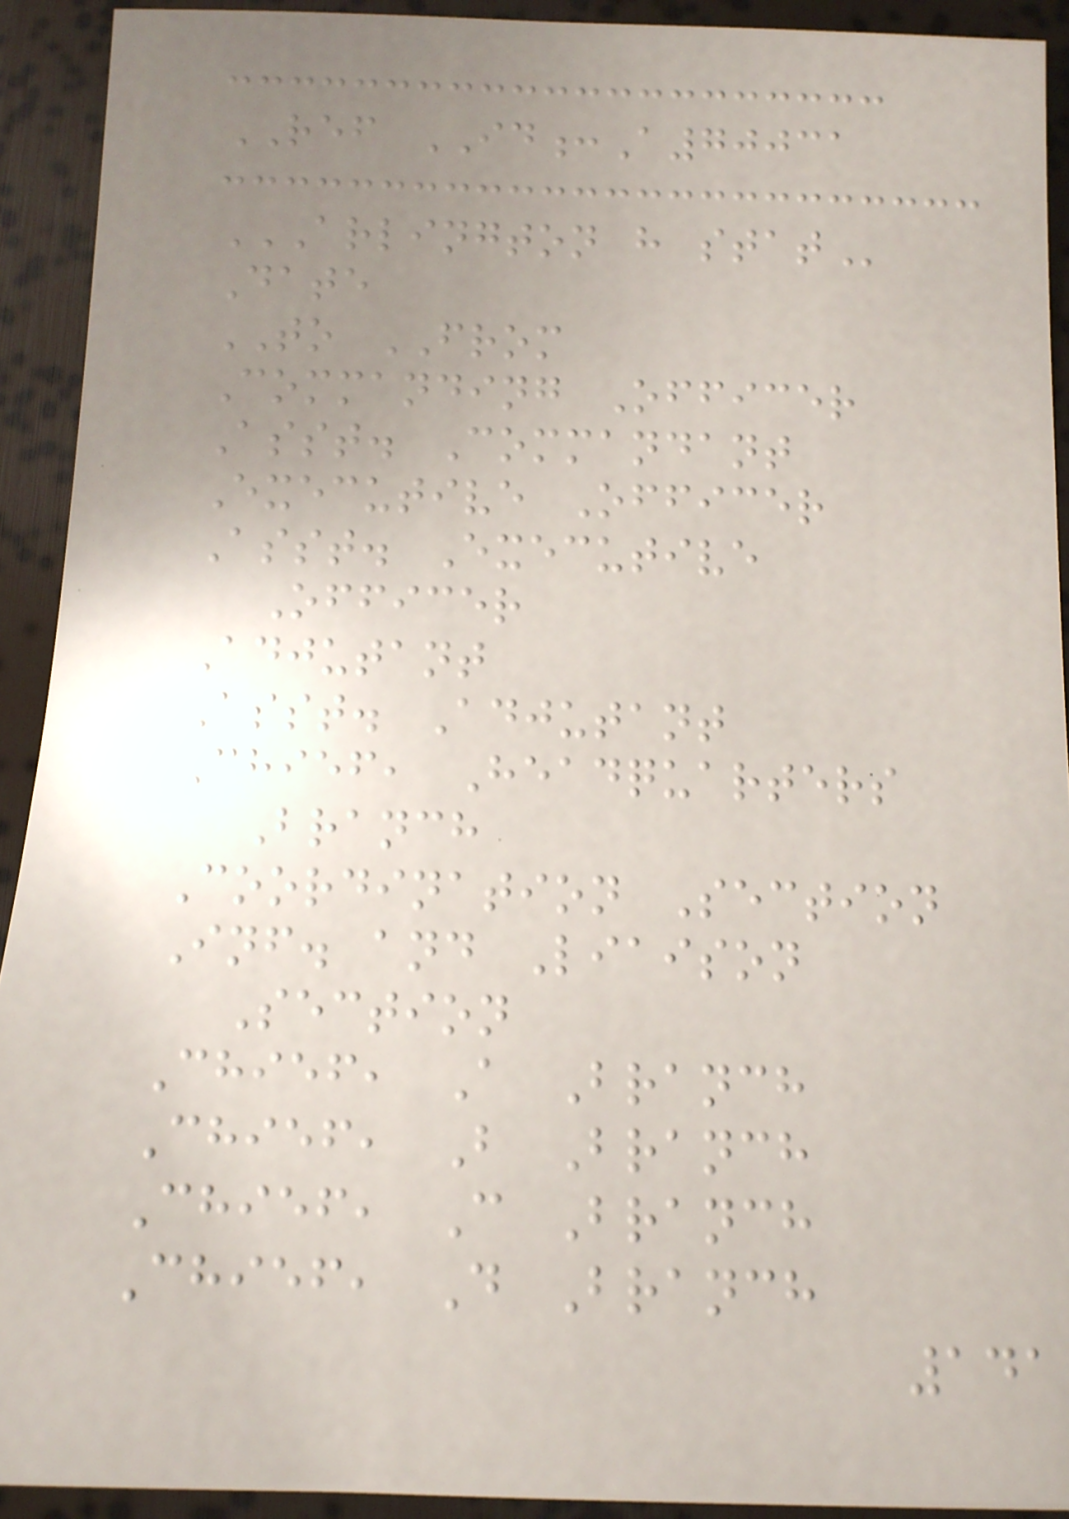REF ID:A70031
ARLINGTON H STAT
Date
TO FROM
Commanding Officer
Asst. Commandant
Executive Officer
Asst. Executive
Officer
Adjutant
Asst. Adjutant
Chief, Headquarters
Branch
Coordination Section
Inf. and Liaison
Section
Chief, A Branch
Chief, B Branch
Chief, C Branch
Chief, D Branch
141
